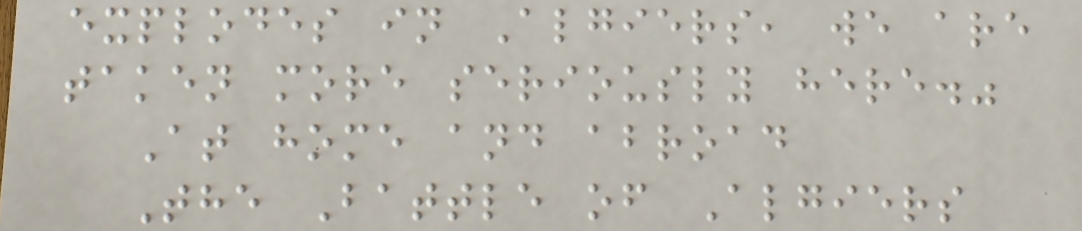explodes in Algiers, we are
taken more seriously here."
At home and abroad
The Battle of Algiers
